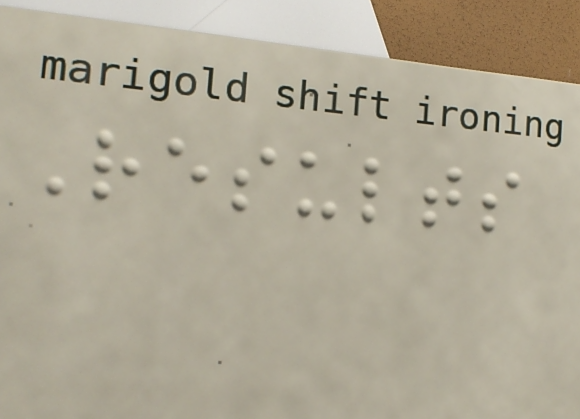Results
